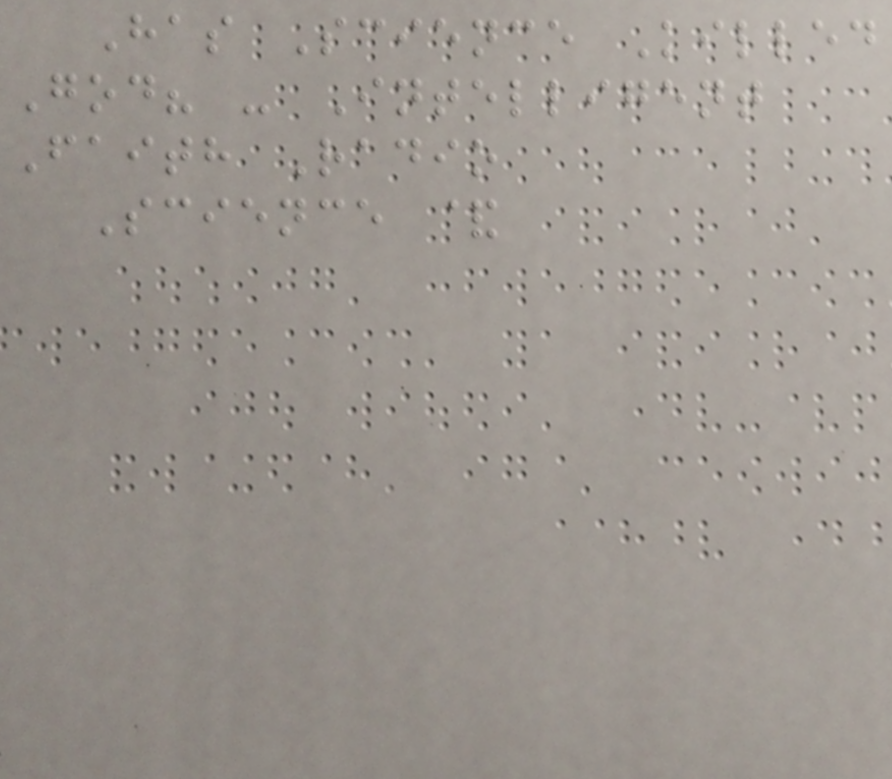Has Science Killed
God? - Intelligent
Faith Radio
Science &
